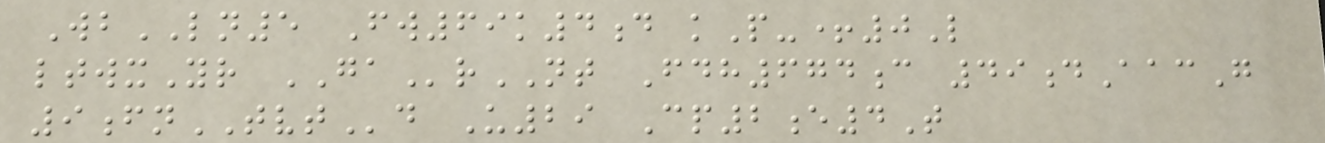WbLN5 Fw69k4d kP-+0L
ltwxYr GArNT Fdh674c 49dAacG
9fnTVTd U29 Cp2e4T
